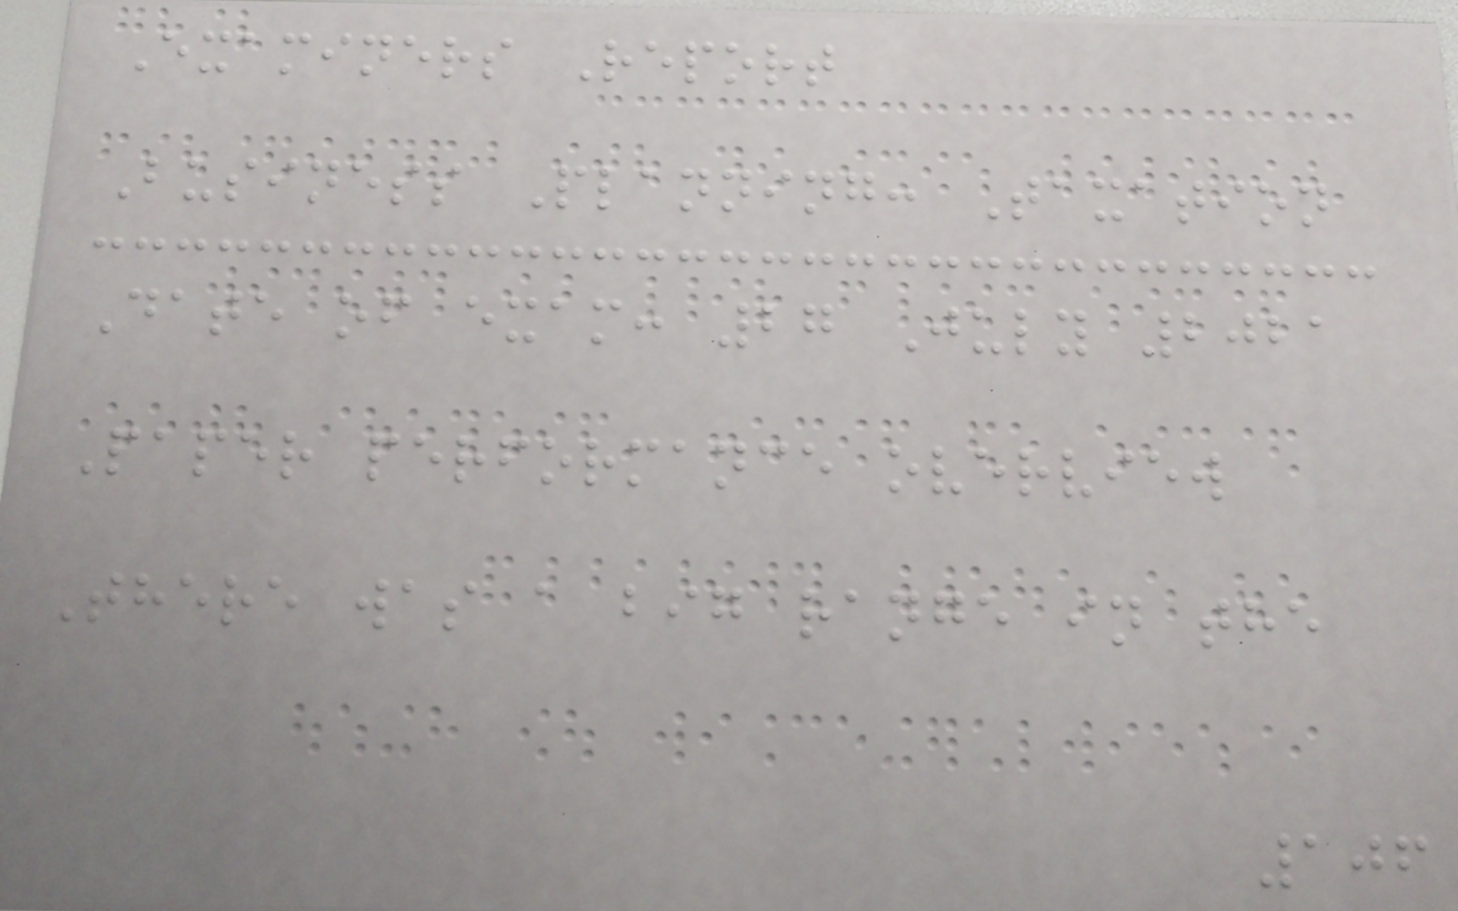Examiners Report
Business Planning: Taxation
Date of exam: 27 July 2021
Paper performance overview
There was a big range in the
106
